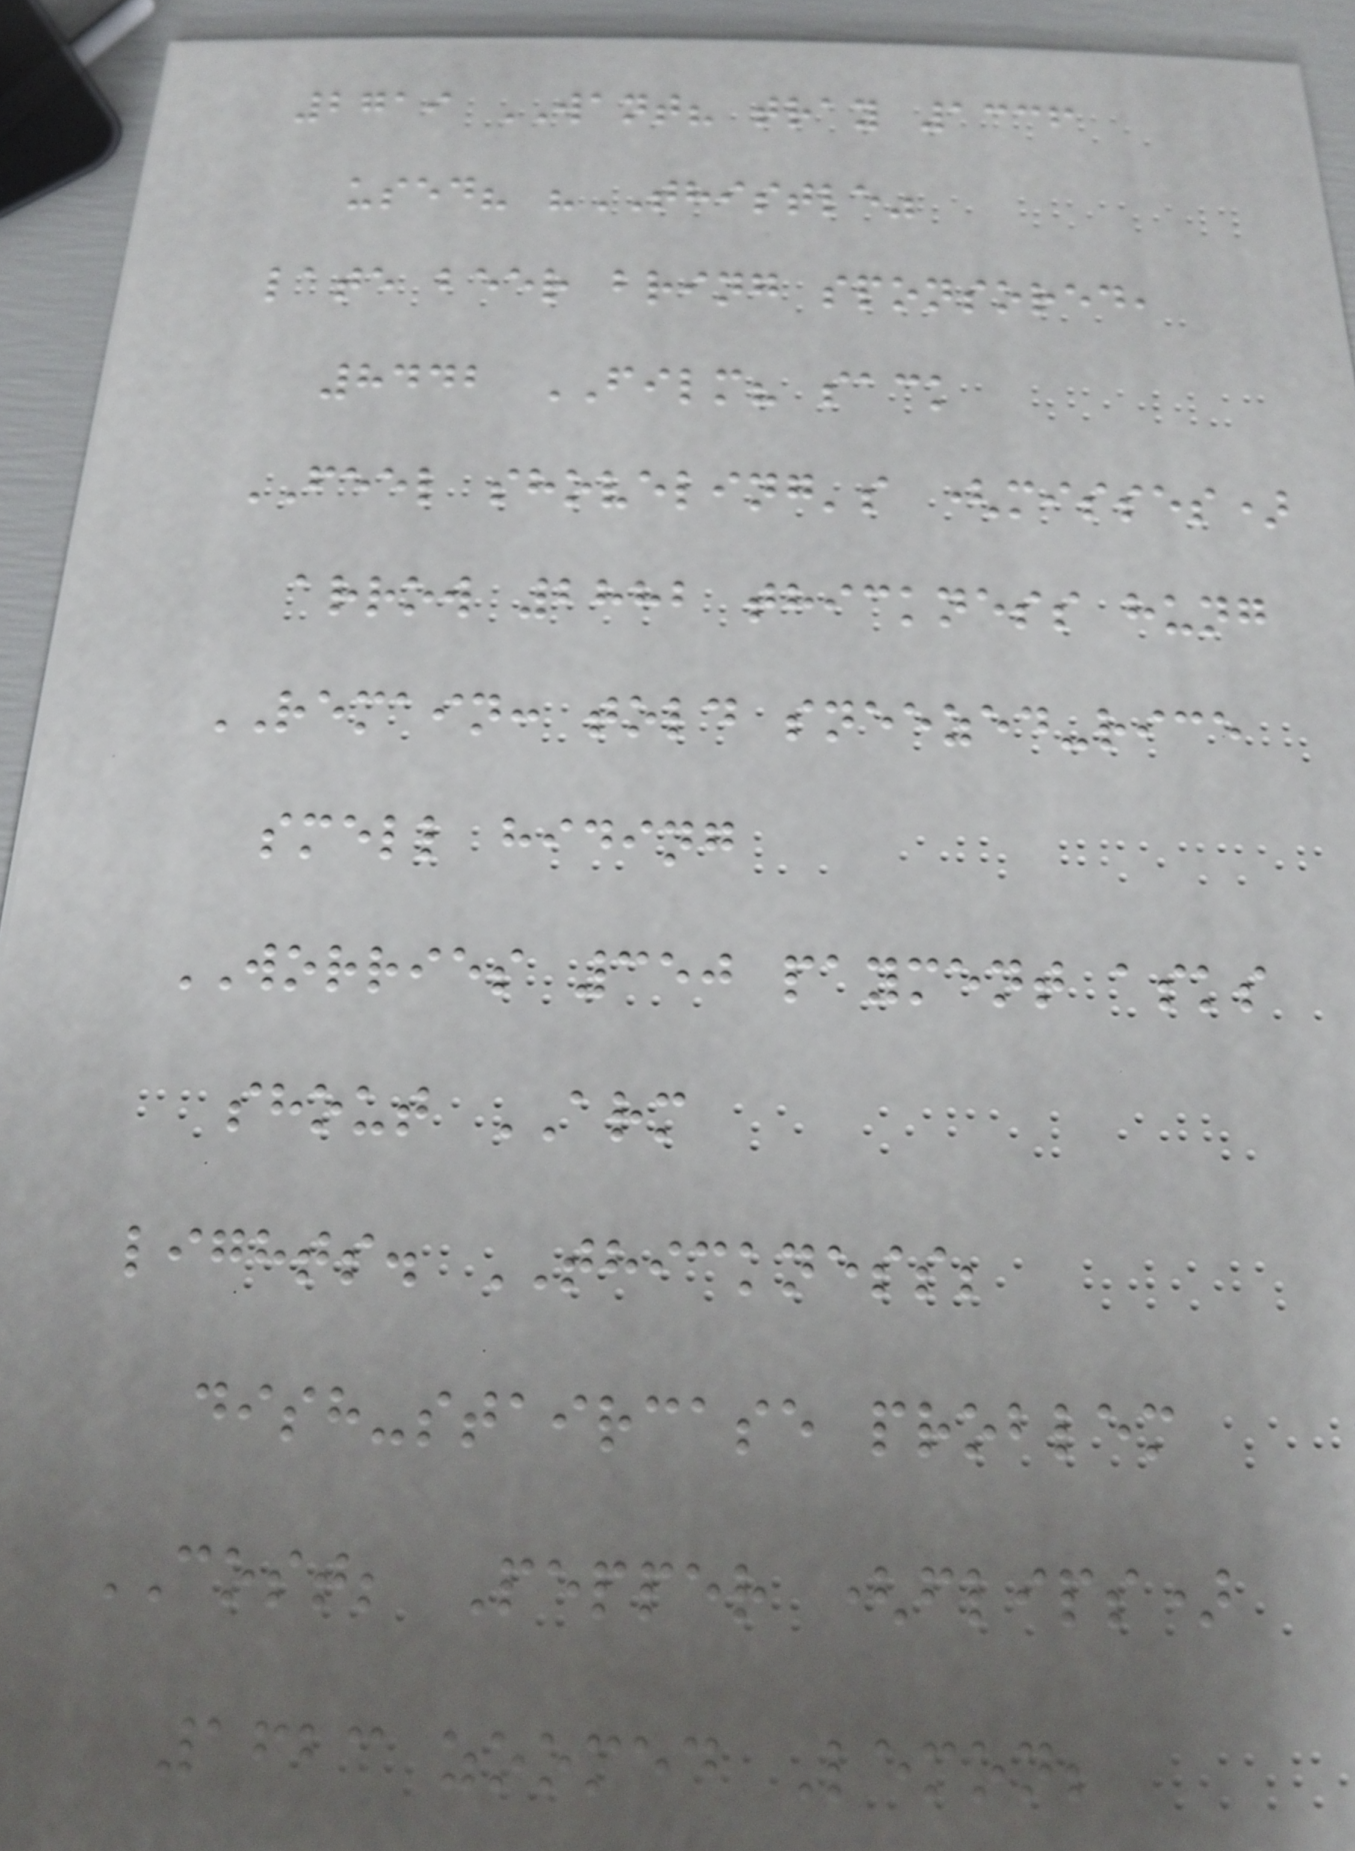2719 WANT? tray 1336
used? "THISTLE"
late beer bring sponsored,
8442 FILM? sack
FEEL shoveling's (misses)
arrow 2882 thickness hung
REMAIN: told sneezed-rice
smell hiding
WORRIES 350 payment asks
shout ARM
lights. THICKNESS;
dish-staircase problem
COST; Pepper (flips)
1623 zoomed Lemon;
